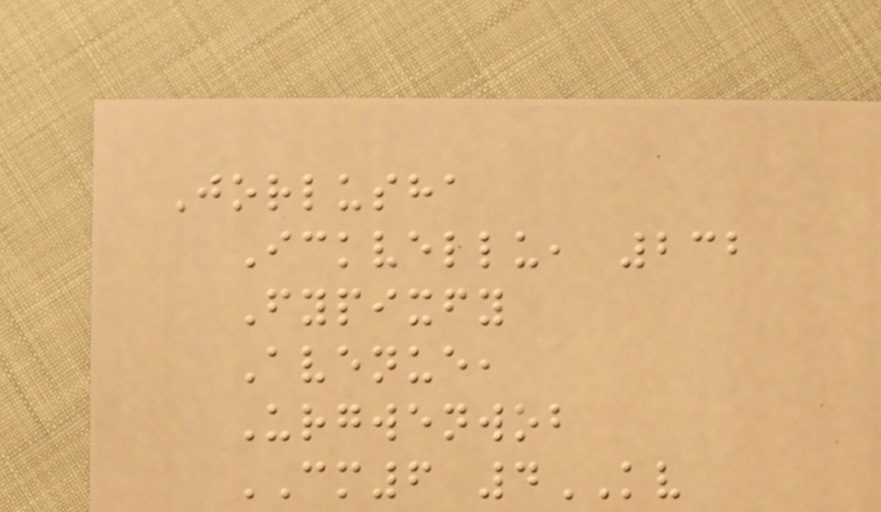Jorlusha
Ickvellu, 232
Fypixfy
Avenue,
Urgwenwob
CM6 4KV
